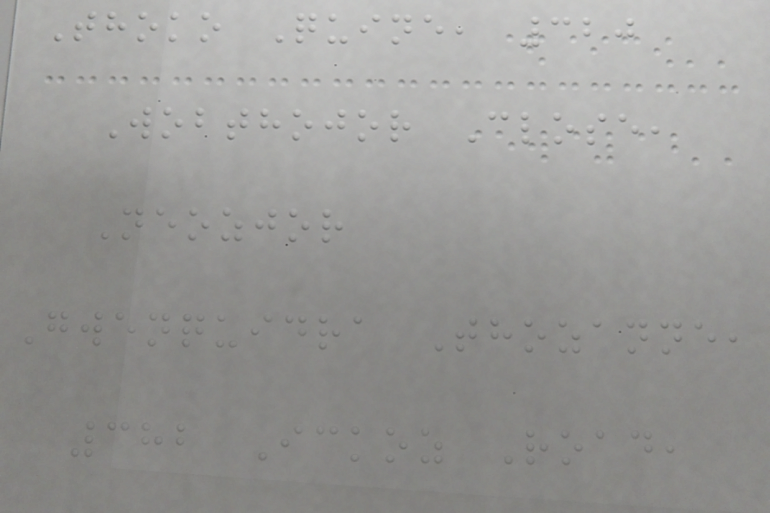Thoko Quine, 320
Wobthojor Close,
Neozjor
Gwenquidra Thozanne,
382 Ickoz Road,
